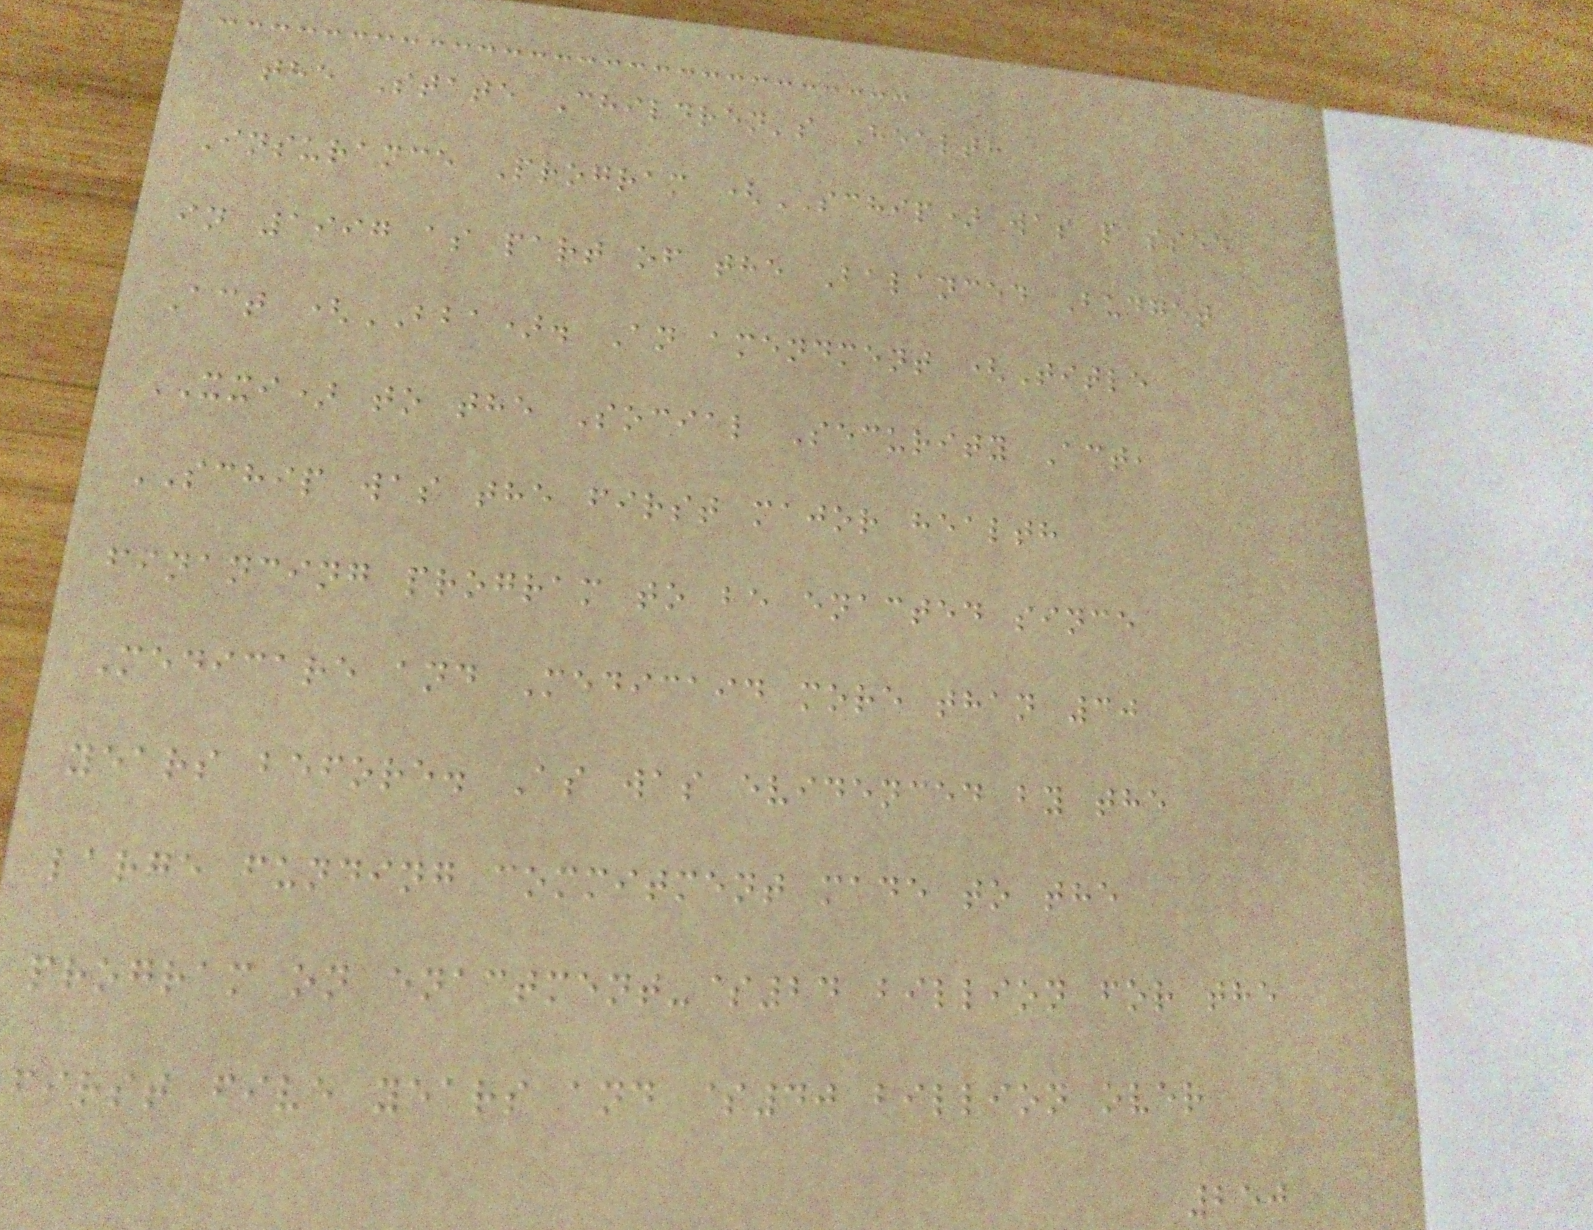the State Children's Health
Insurance Program (SCHIP) was passed
in 1997 as part of the Balanced Budget
Act (BBA). An amendment (Title
XXI) to the Social Security Act,
SCHIP was the first major health
financing program to be enacted since
Medicare and Medicaid more than 30
years before. As was evidenced by the
large funding commitment made to the
program on enactment-$24 billion for the
first five years and $40 billion over
250
